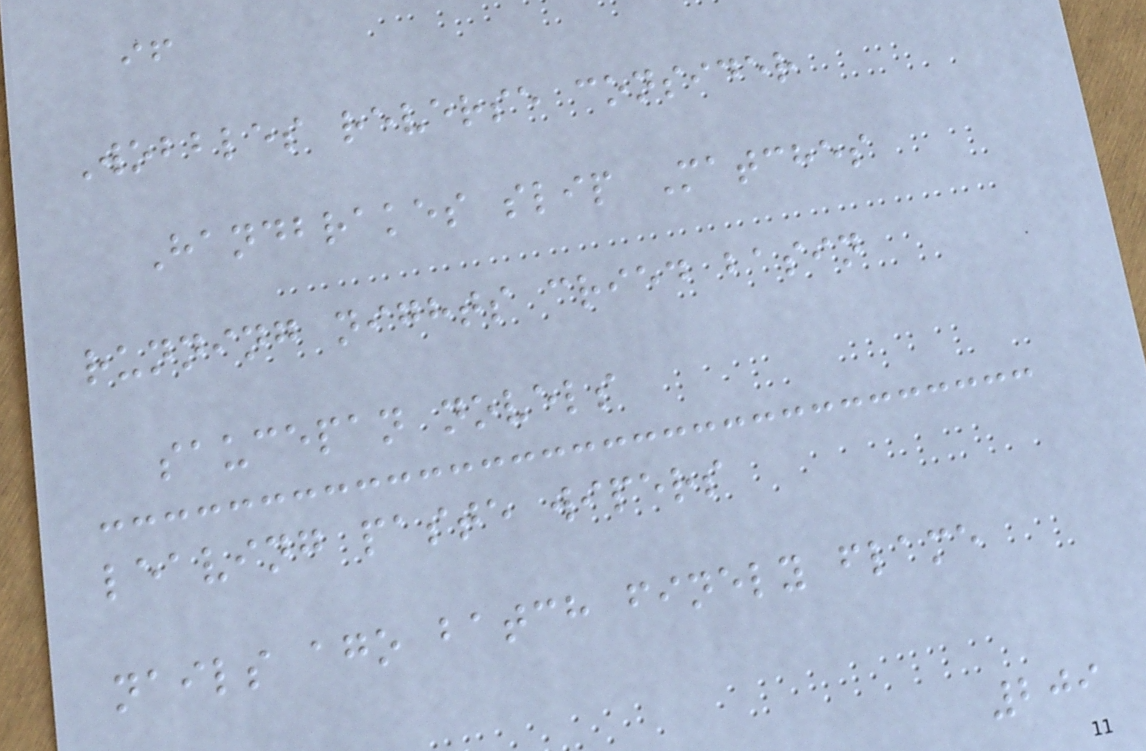if
Wobbles reverse consider
Handbrakes slip Matches
running nights cried basin
saucepan novels
leaving paste wipers
nails ago batch finely flame
209
